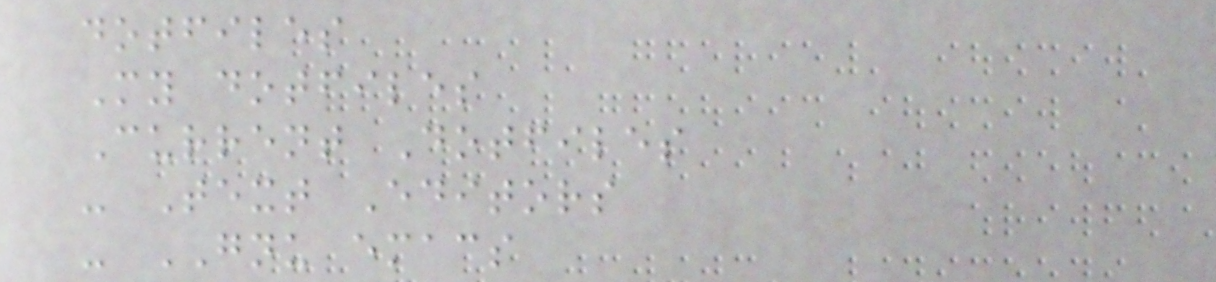dotfiles
My dotfiles
Current Dotfiles
- Text Editors
- GNU emacs
